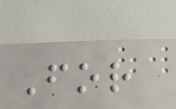For
